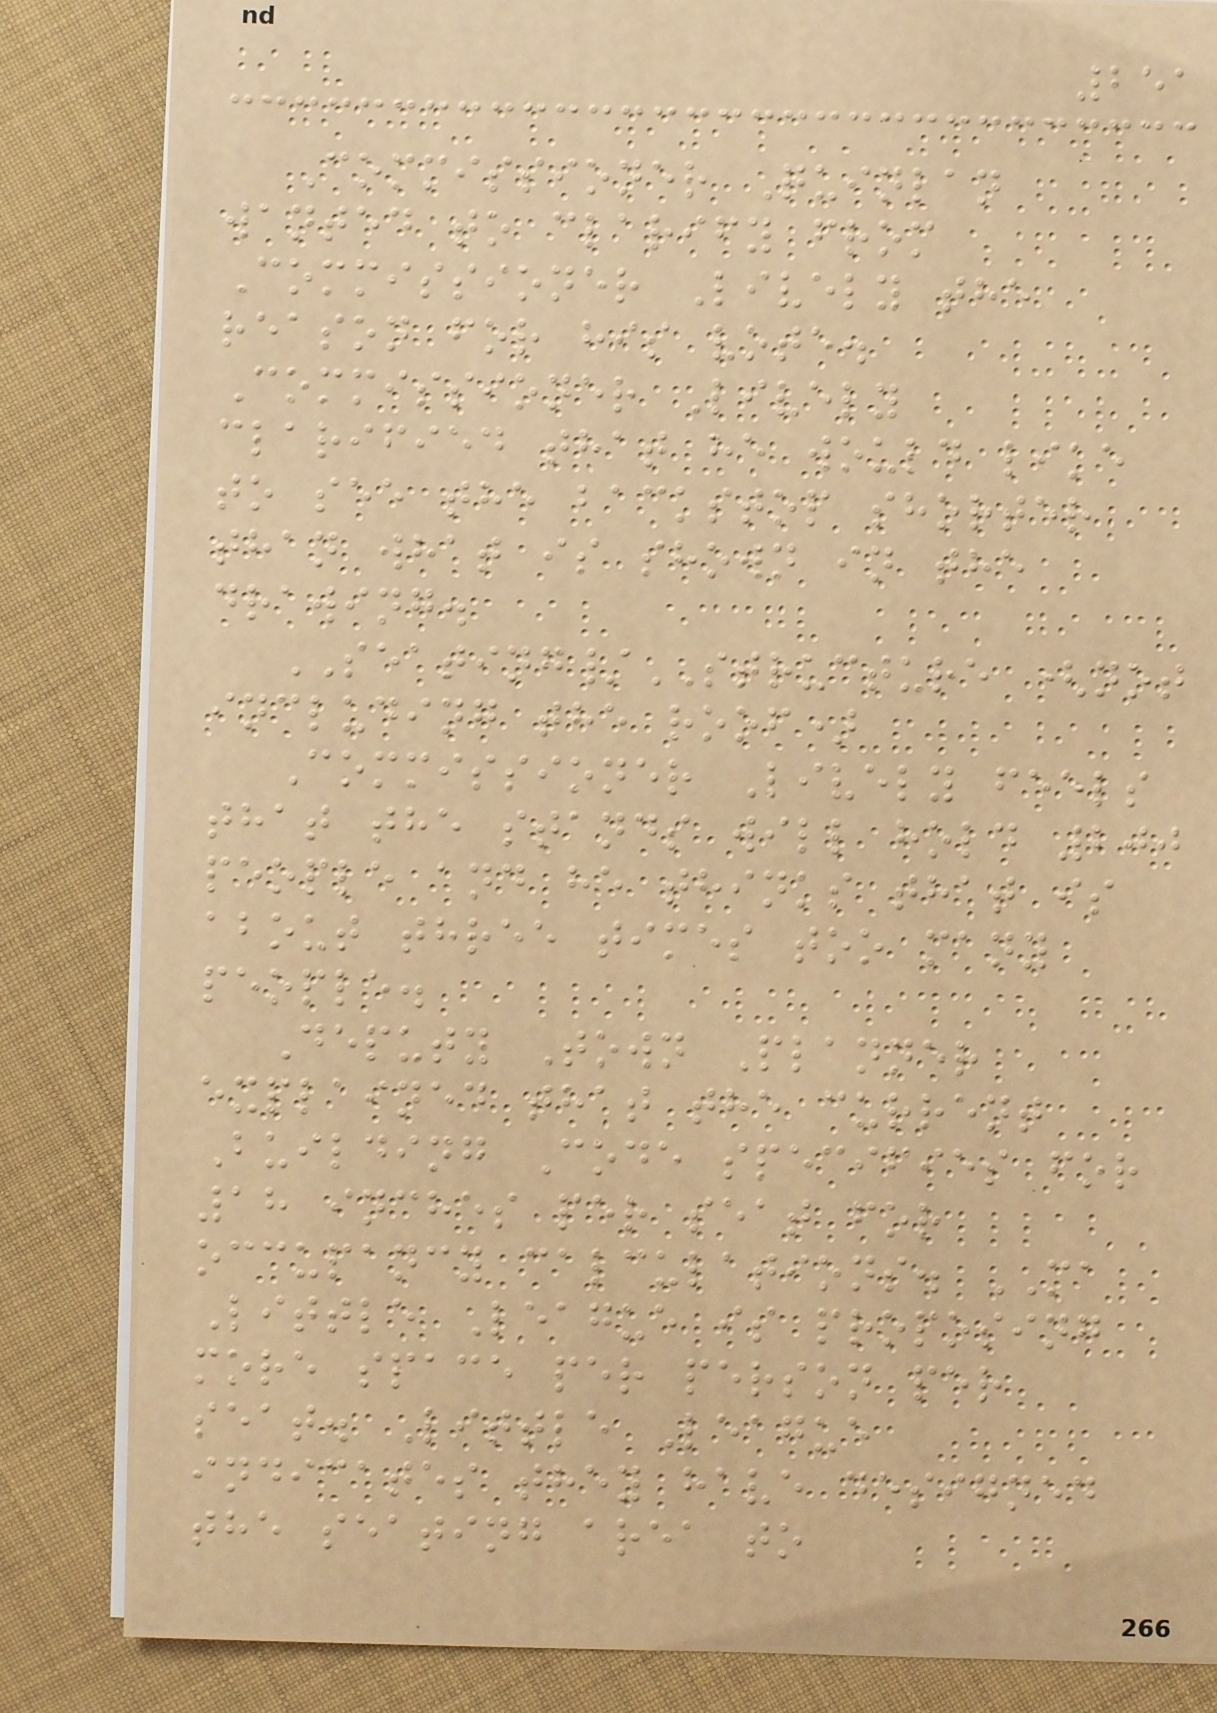251
Commissioner Quinlan
wanted to clarify from
Commissioner Lively the
reason for his vote.
Commissioner Lively
clarified that he would like
to see the backstop shorter
than what is shown in the
drawing.
SEATING/STRUCTURE (not
including the roof)
Commissioner Lively feels
that the stands will hold 200
people and he thinks that is
about three times too many
people.
Deputy Town Planner
explained that the current
Building Code specifies for
18 inches per seat for
occupancy calculations. MA
Little League is proposing
more space per person per
seat. Little League
indicates they have designed
the seating area to
